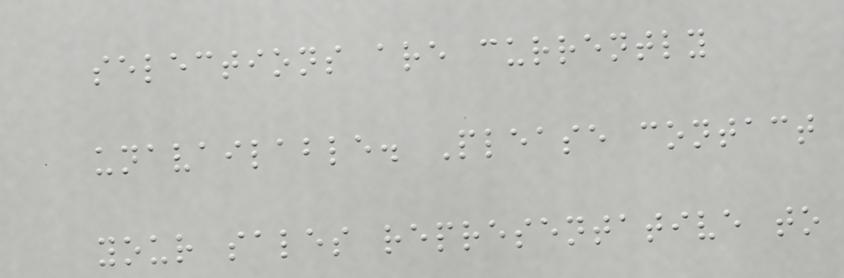selections are currently
unavailable. Please contact
your sales representative to
